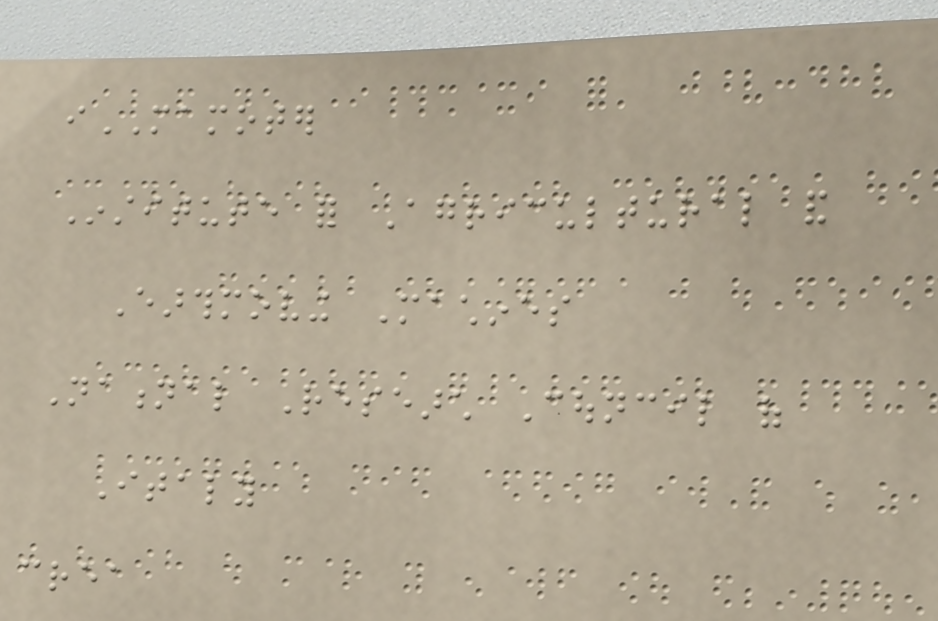iMAMOTER
Institute for Agricultural and
Earthmoving Machines
National Research Council of
Italy
crea
